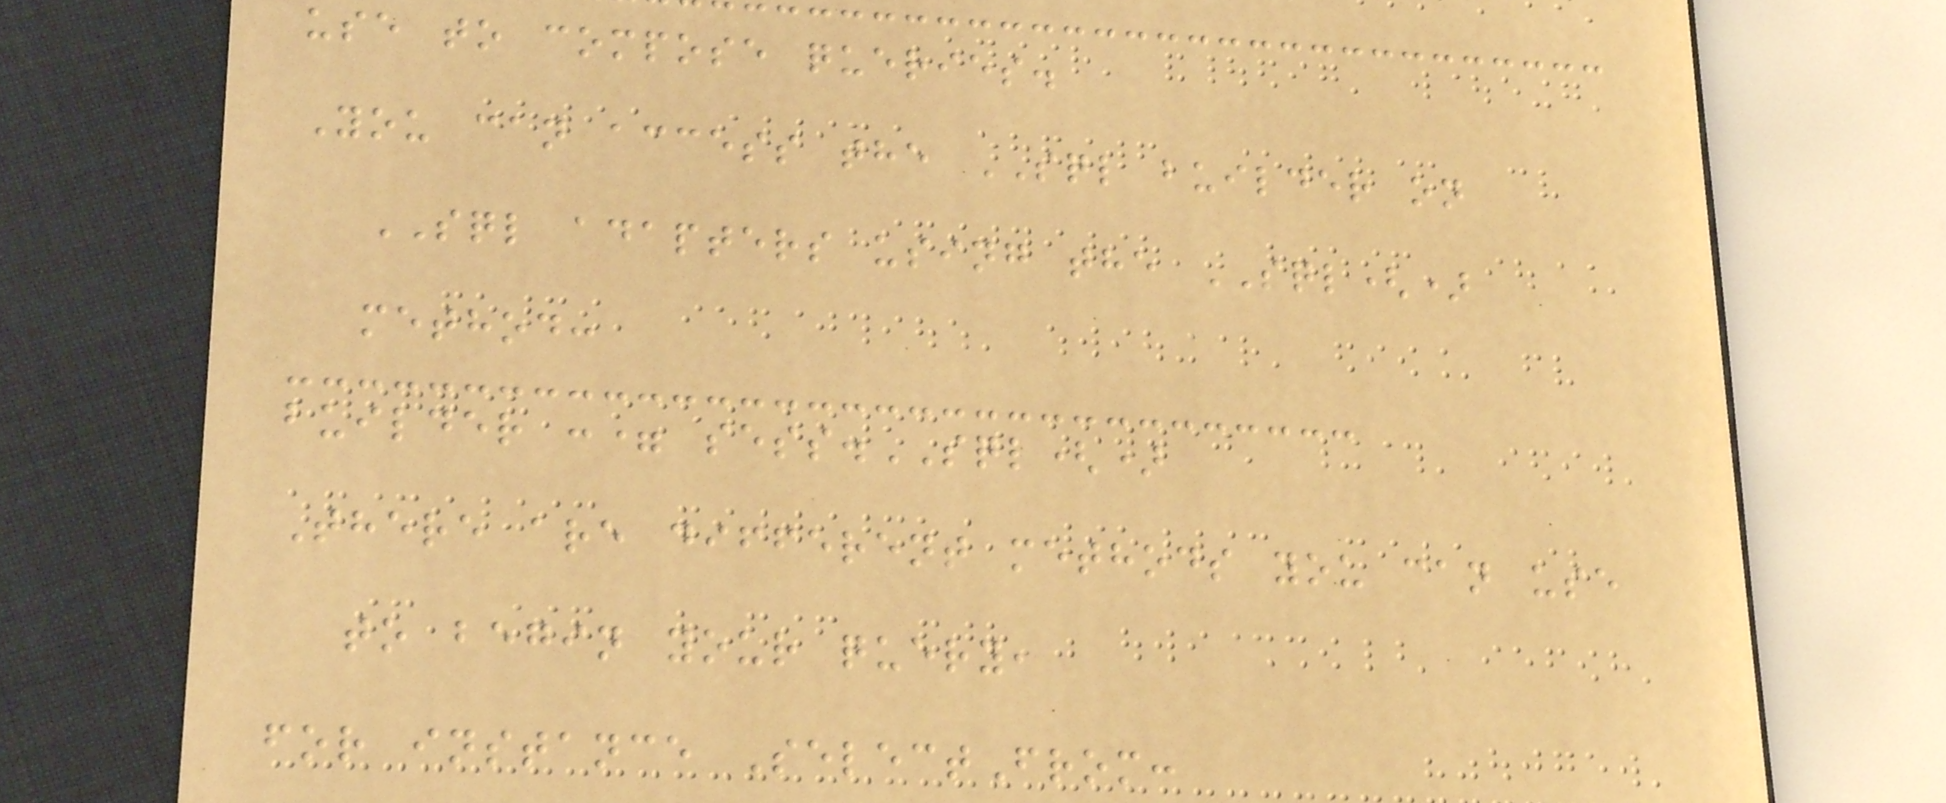use to compose queries.
You can access the SQL builder on
SQL adapters using the SQL()
method:
builder := sess.SQL()
There are different methods you can use
to begin your query,
for instance SelectFrom:
